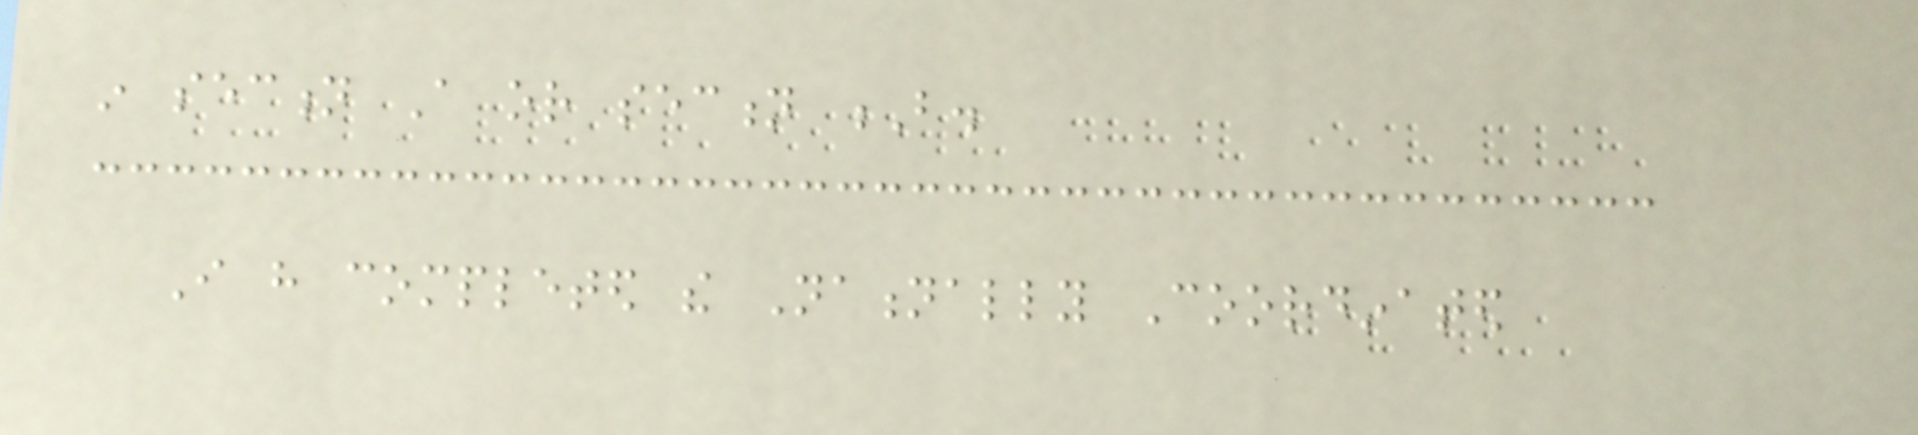in section A or section B.
I have completed the Nationally Coordinated
